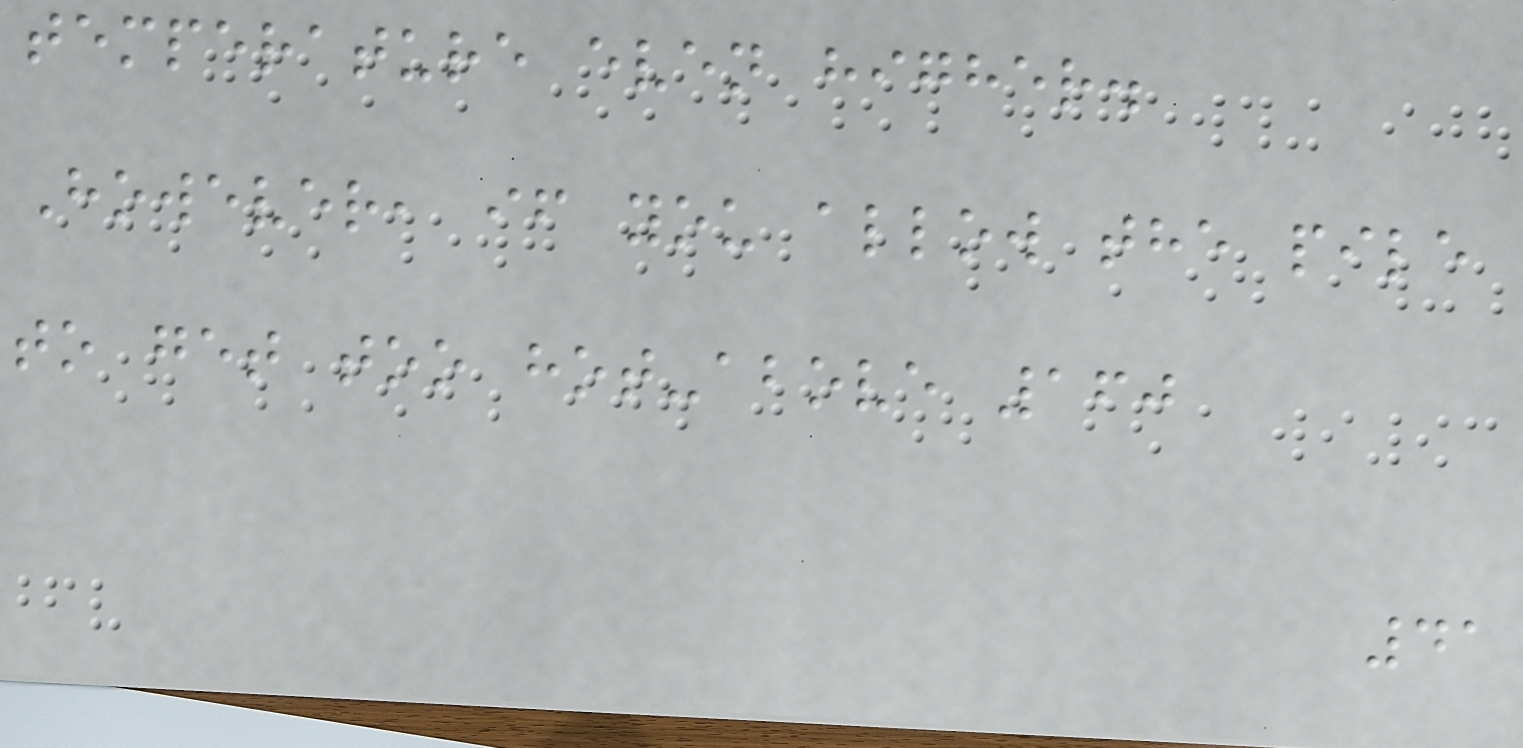temperature even higher.
However, if you allow the pile
to get too hot-above 160
41
